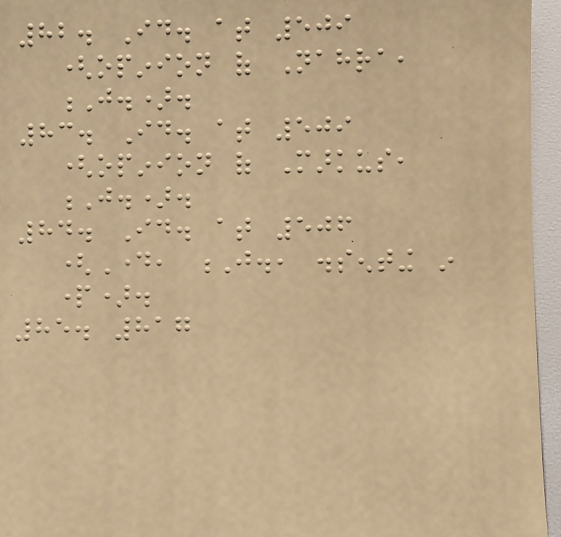82. Id. at 509
(opinion of Nahra,
J.).
83. Id. at 509
(opinion of Markus,
J.).
84. Id. at 506
(Day, J., dissenting in
part).
85. 817
